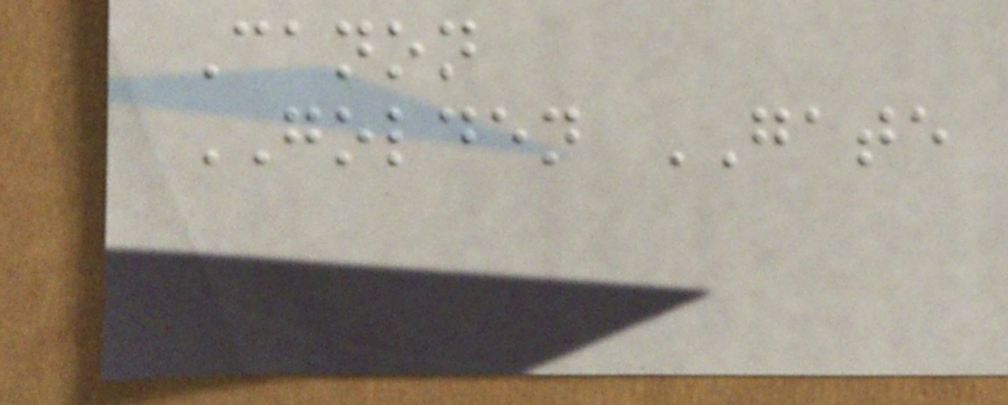Canon
GOLDEN GATE
